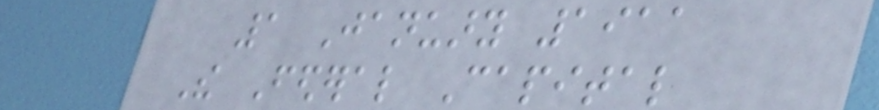1 January 1911
The Federal Capital
